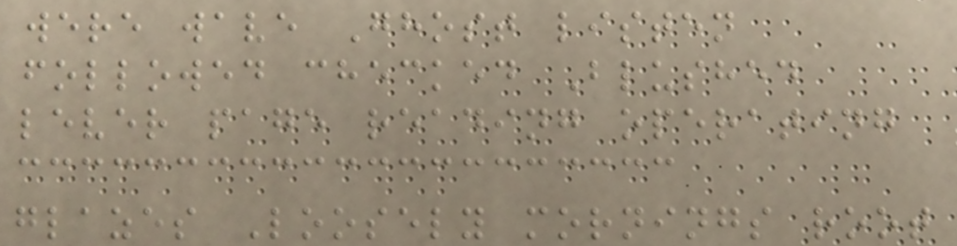were wave Ghost listen
followed checked Blushed
lever page reading operating
glazes Loosely mornings root
